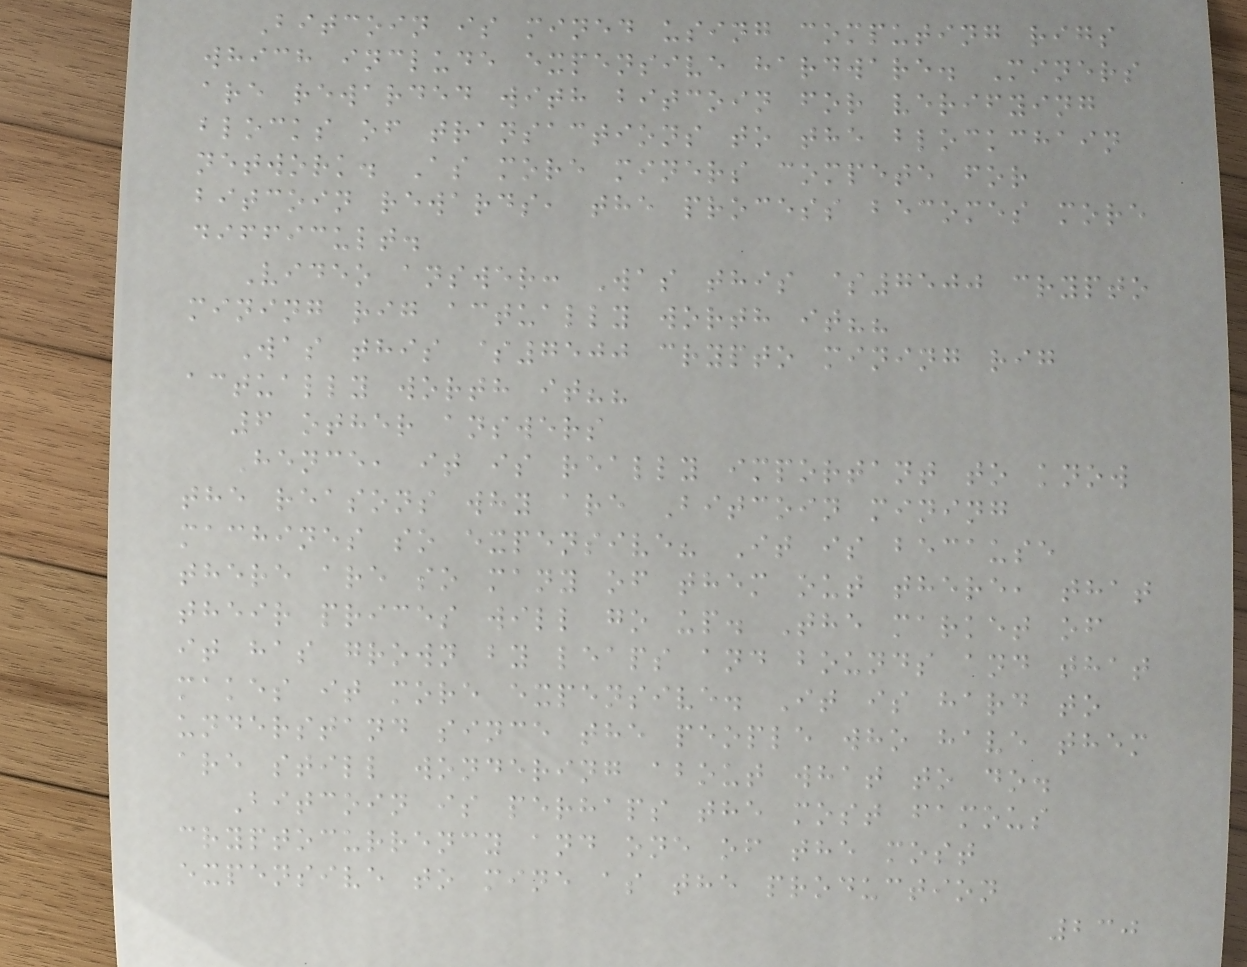Bitcoin is mined using computing rigs
which include expensive hardware. Miners
are rewarded with bitcoin for verifying
blocks of transactions to the blockchain
network. As more miners compete for
bitcoin rewards, the process becomes more
difficult.
Video answer: Was this $7500 crypto
mining rig actually worth it??
Was this $7500 crypto mining rig
actually worth it??
6 other answers
Hence, it is really important to know
the reasons why are Bitcoin mining
machines so expensive? It is because
there are so many of them out there, that
their prices will go up. The market of
it has grown by leaps and bounds and that
makes it more expensive. It is hard to
understand since the people who have them
are still wondering about what to do.
Bitcoin is perhaps the most famous
cryptocurrency and one of the most
expensive to mine as the production
230
